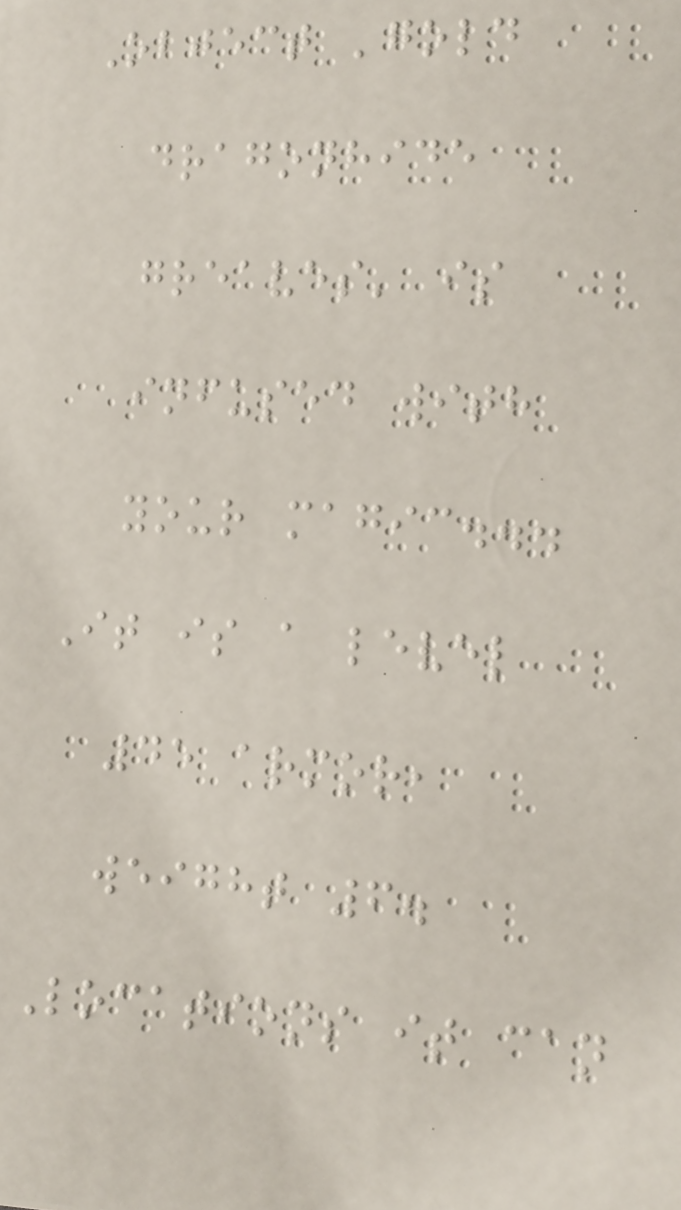Object 'gold
dragonhide
greaves' is
infused with
your magic...
It is a level
45 armor,
weight 6.
Locations it can
